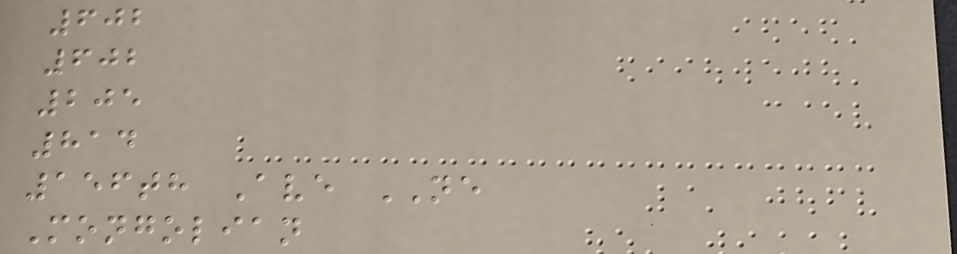602
602
205
814
156th Ave NE
Mongolian
